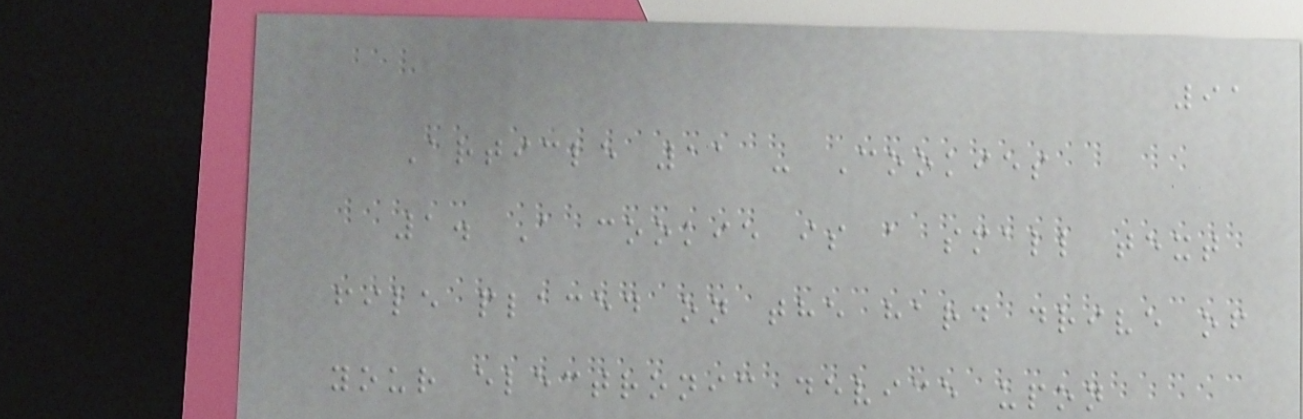91
Article 11 - Cookies
1. A cookie is a small text
file placed on the hard drive of
your electronic device upon
